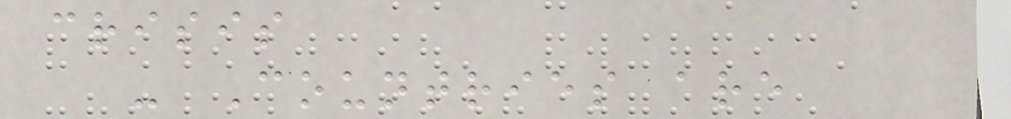crisis
- Countries are
